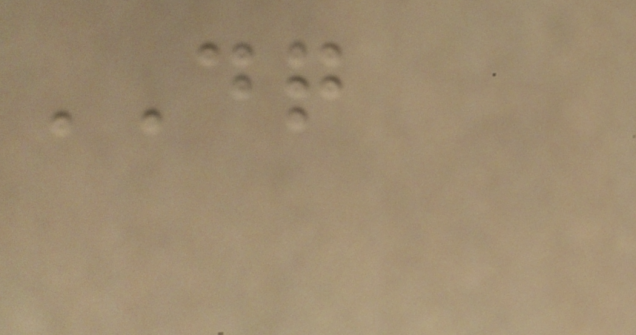DQ
